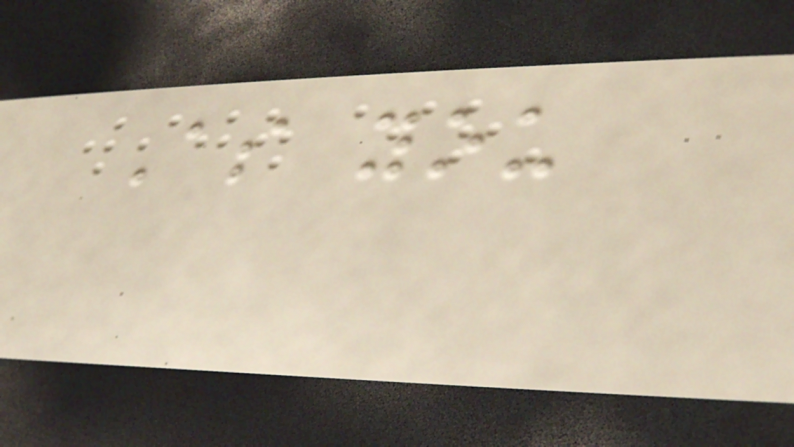As you
